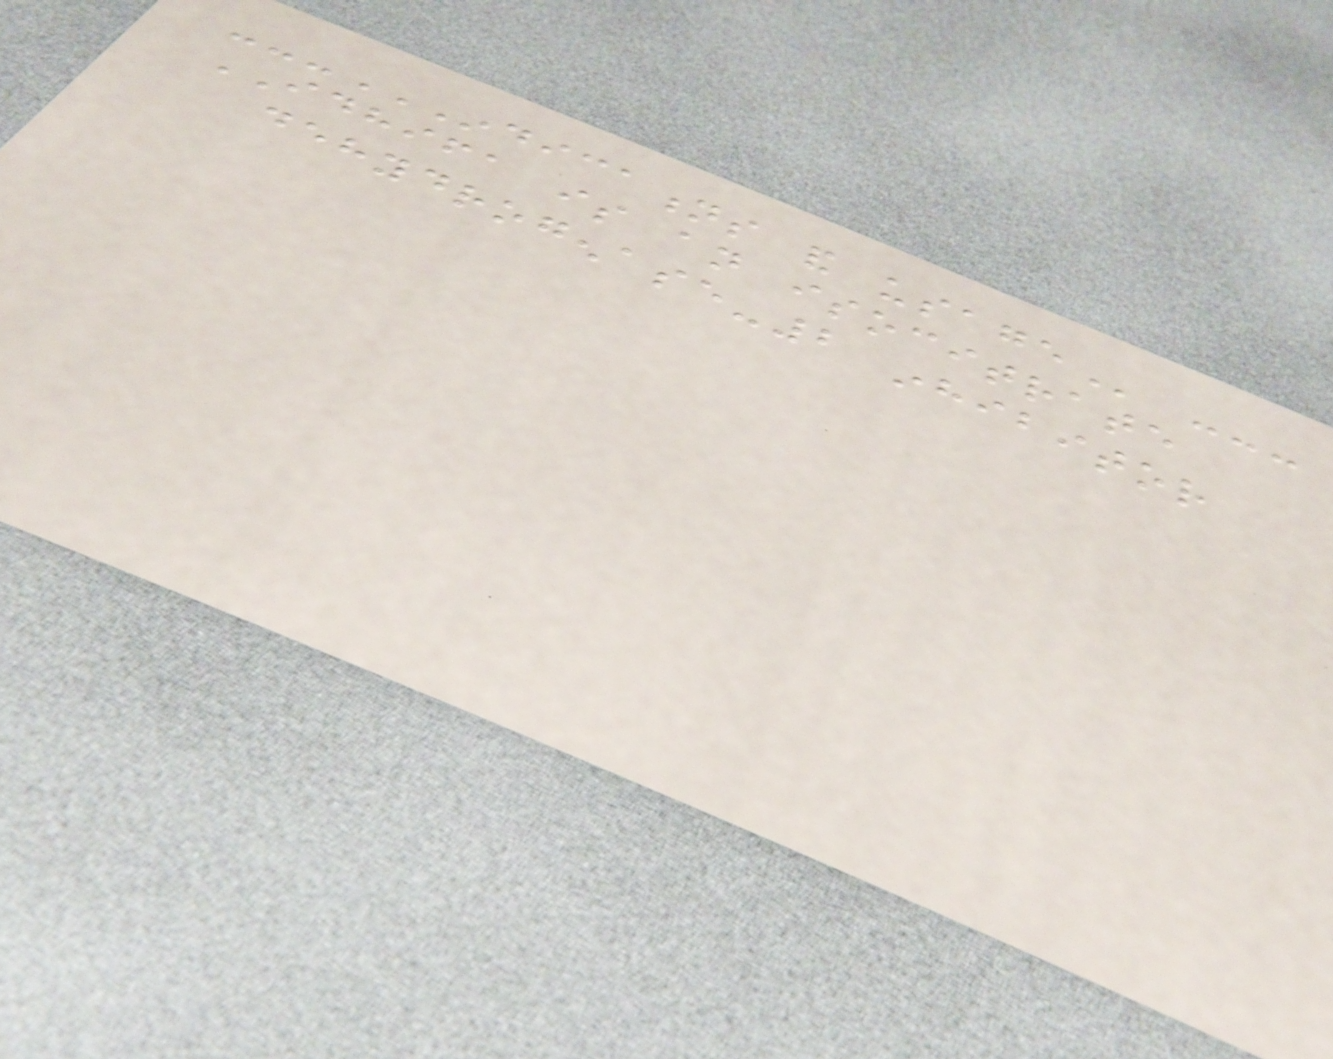---INDICATIONS AND USAGE ---
IDHIFA is an isocitrate
dehydrogenase-2 inhibitor
